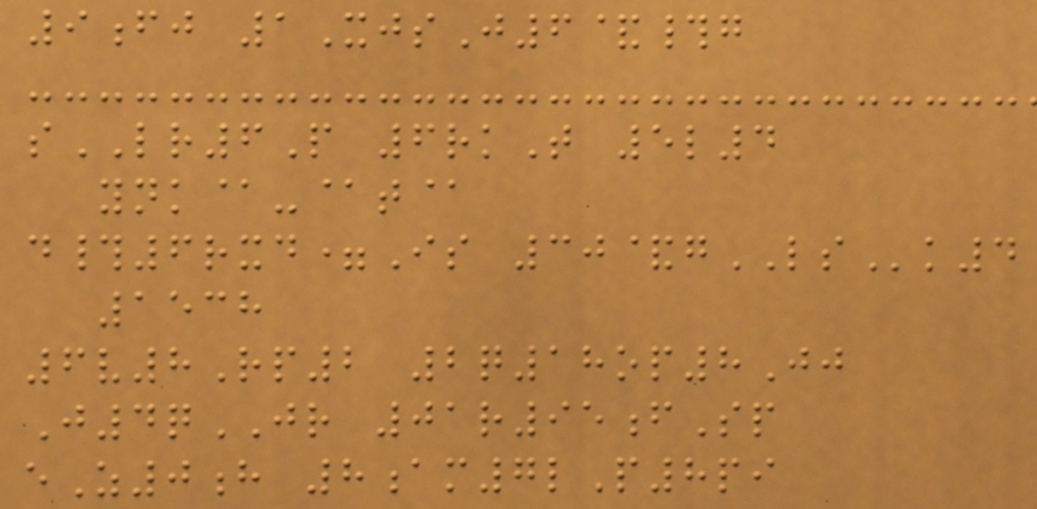9fj 1XjsJ6&#g
sLR6P 6rkT 5l4
ynk@-@t@
d#6rxd=Is 30&gLSk4
1538
6v8Rp2 2q18op8Jj
J4qJR 01r95fSp
eZ0h 8am7lP8pi
